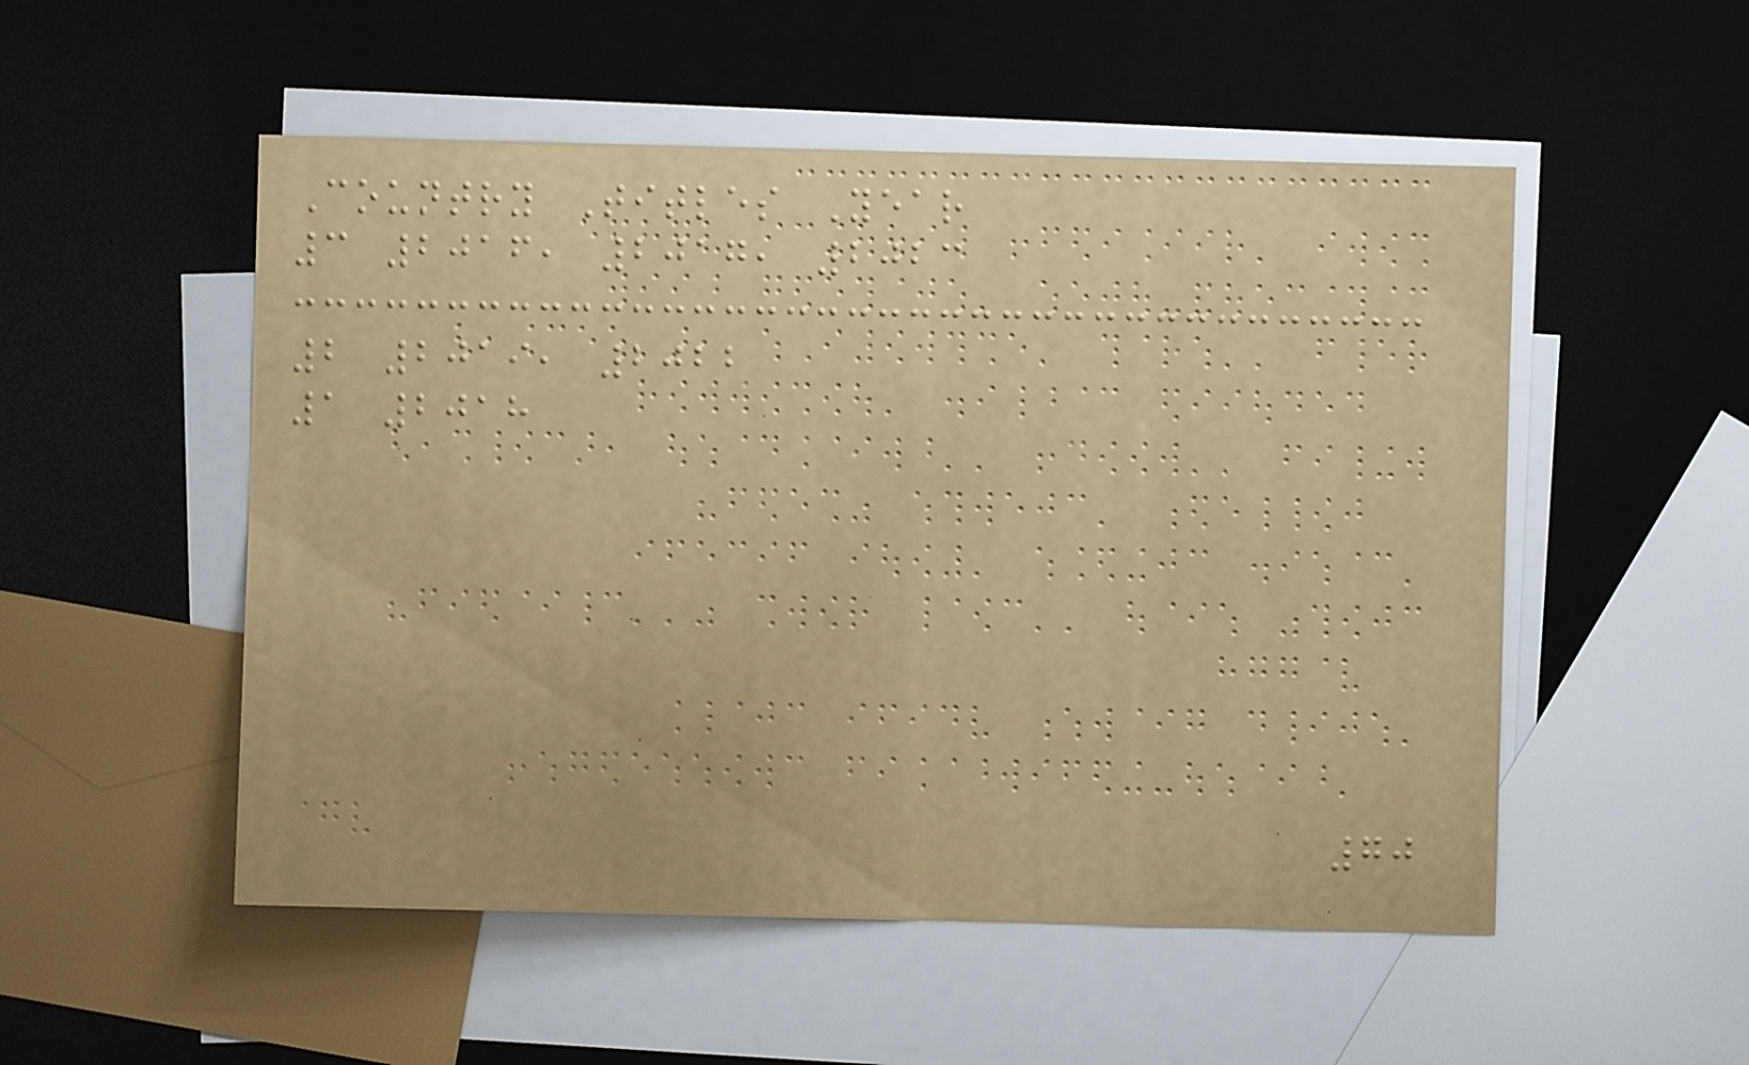Country Titles Year
3 2016, 2017, 2023
2 2019, 2022
1 2018
70
